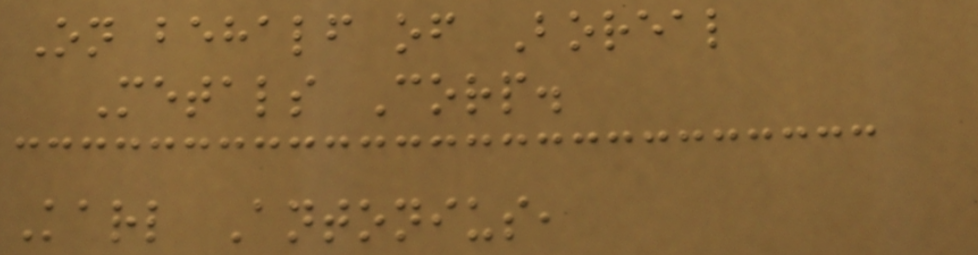On behalf of Boreal
Metals Corp.
Karl Antonius,
